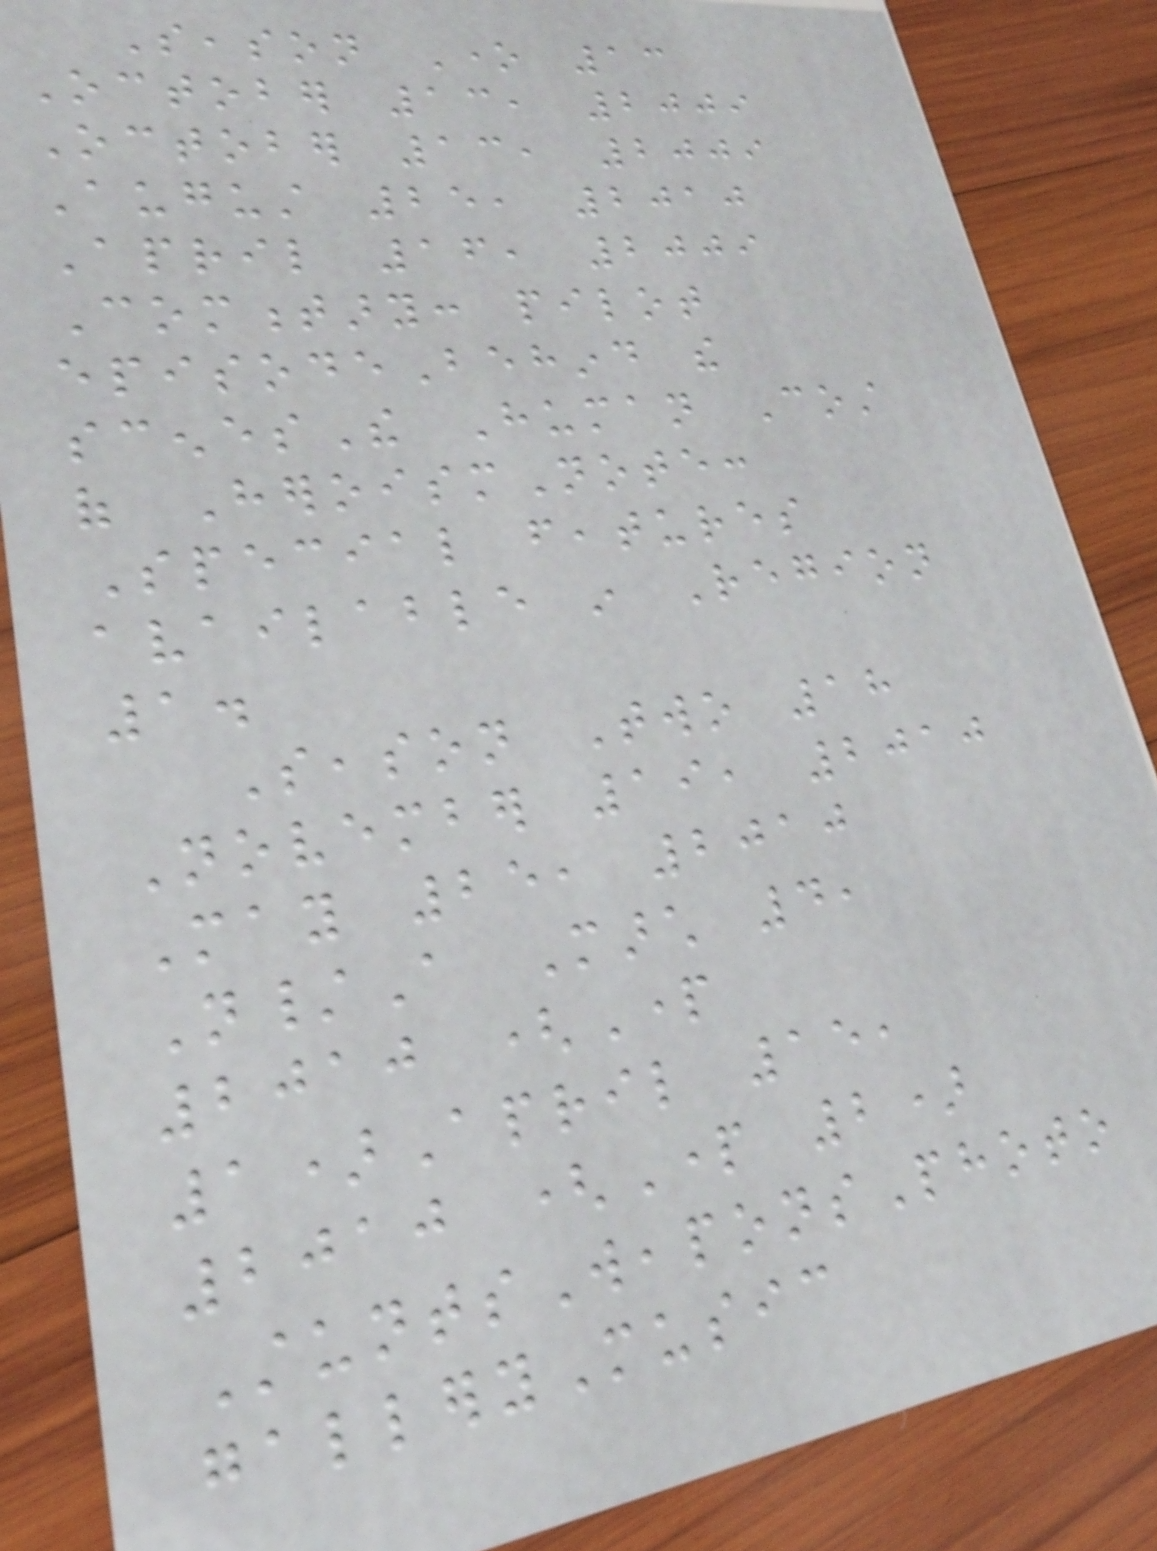Season One 13
October 13, 2009
October 13, 2009
August 25, 2010
April 16, 2009
Commentary: pilot
episodeBehind the
scenesThe Human Cost
of HeroismNote:
Special features
available in Region
1.
Season Two 18
November 19, 2010
May 25, 2010
N/A March 4,
2010 (Part
1)April 15,
2010 (Part 2)
StuntsWeaponsPhoto
galleryMusic
